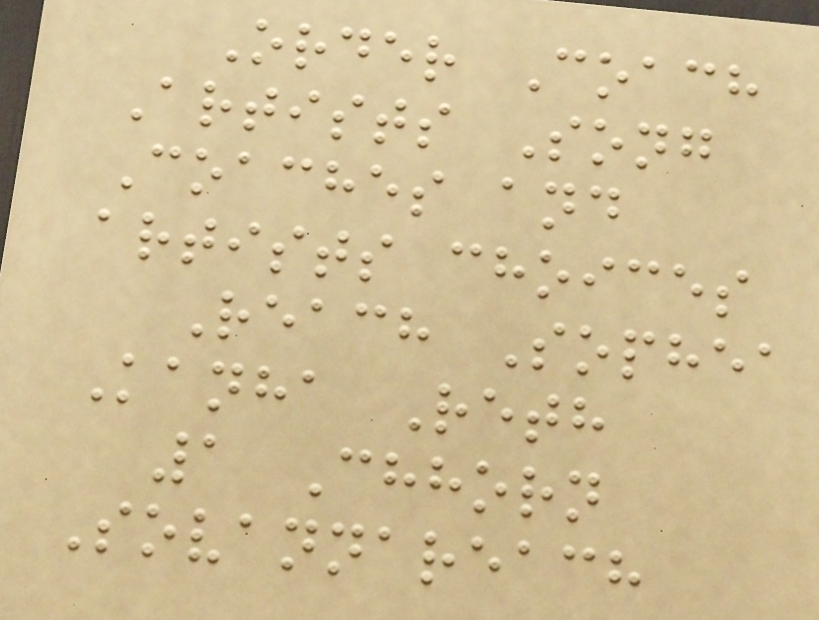Order Coach
Artists Song
Coaches and
artists choices
Reach Sophea
Kanha Reth
1 Chhorn
Sovannareach
